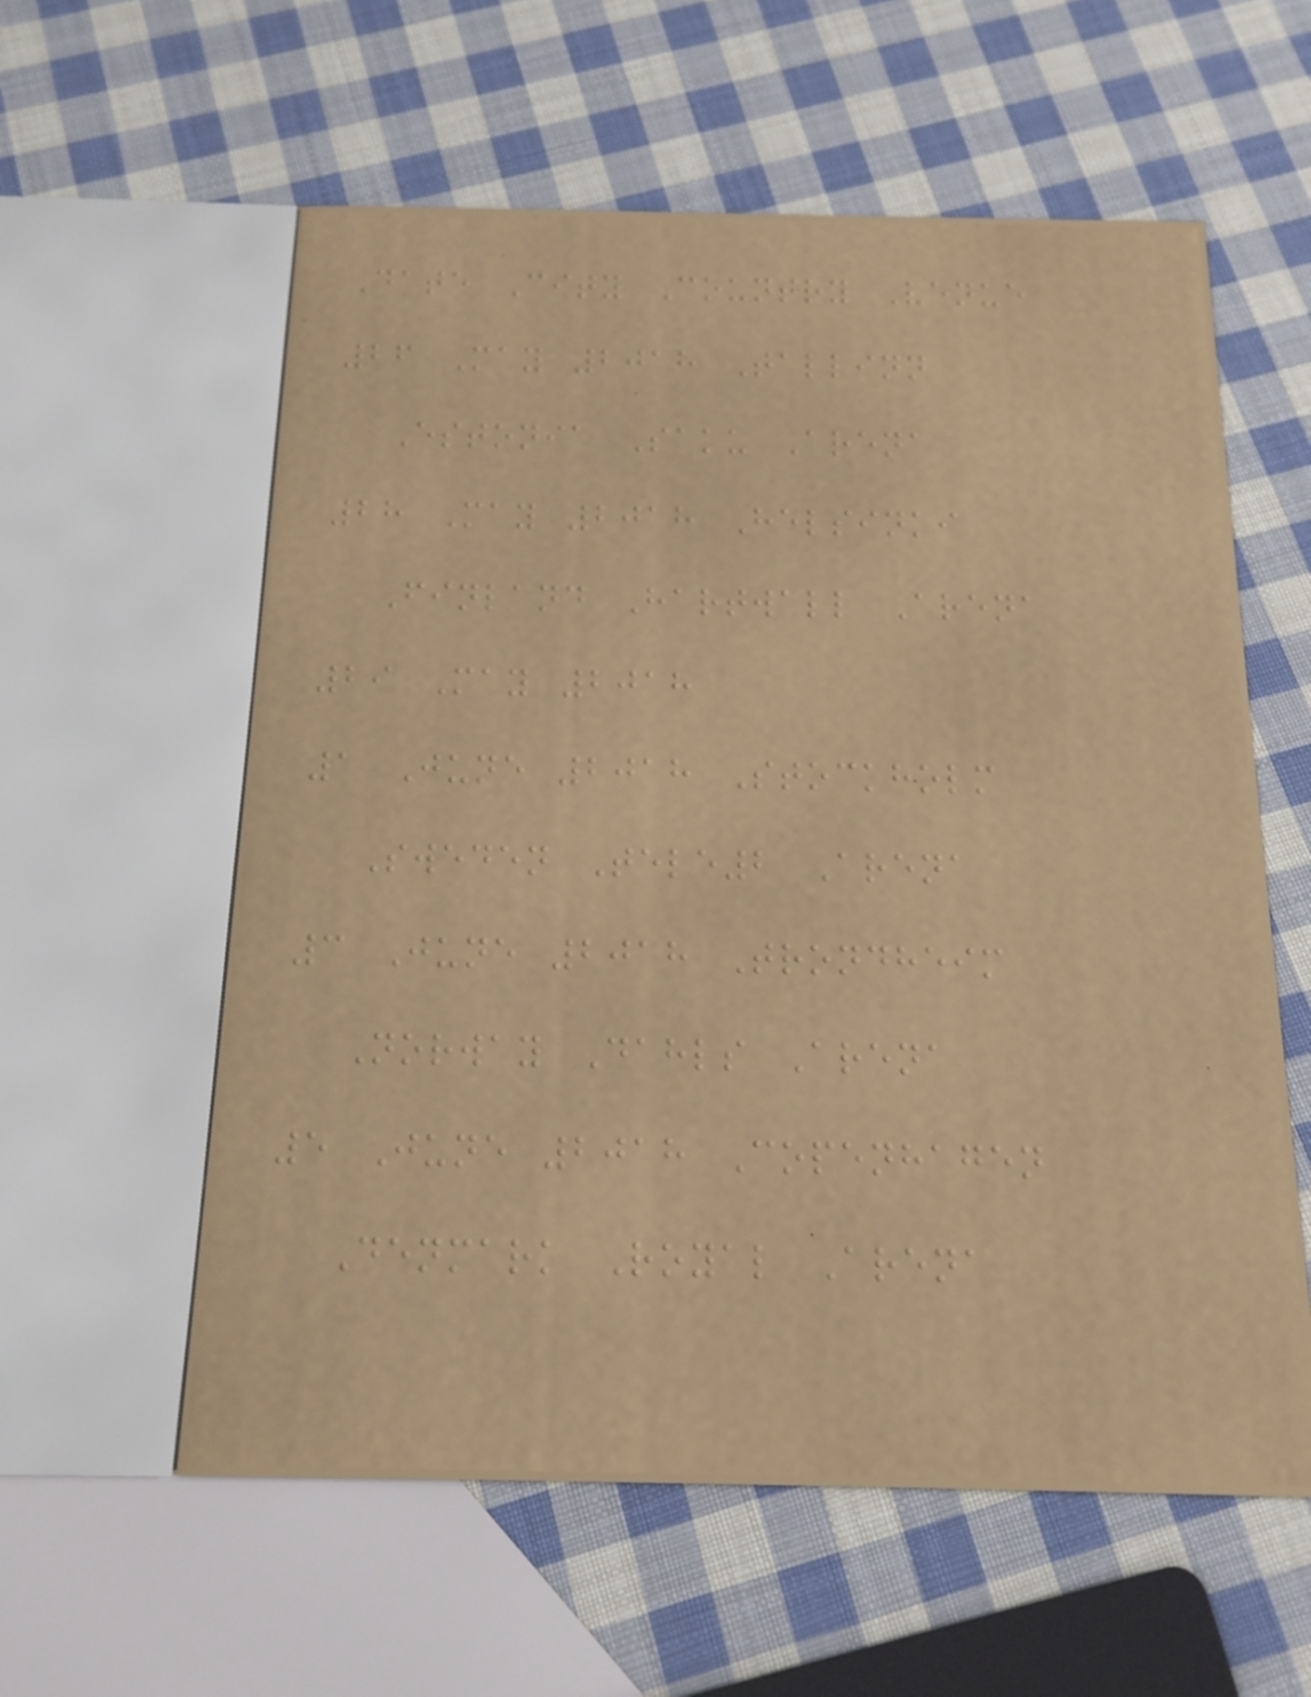Date City Country Venue
26 May 2018 Tallinn
Estonia Saku Arena
28 May 2018 Helsinki
Finland Hartwall Arena
29 May 2018
1 June 2018 Stockholm
Sweden Tele2 Arena
3 June 2018 Trondheim
Norway Dahls Arena
5 June 2018 Copenhagen
Denmark Royal Arena
